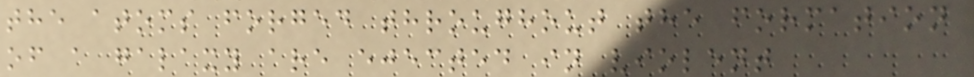the atoms forged throughout the formation
of a galaxy are ejected in violent
